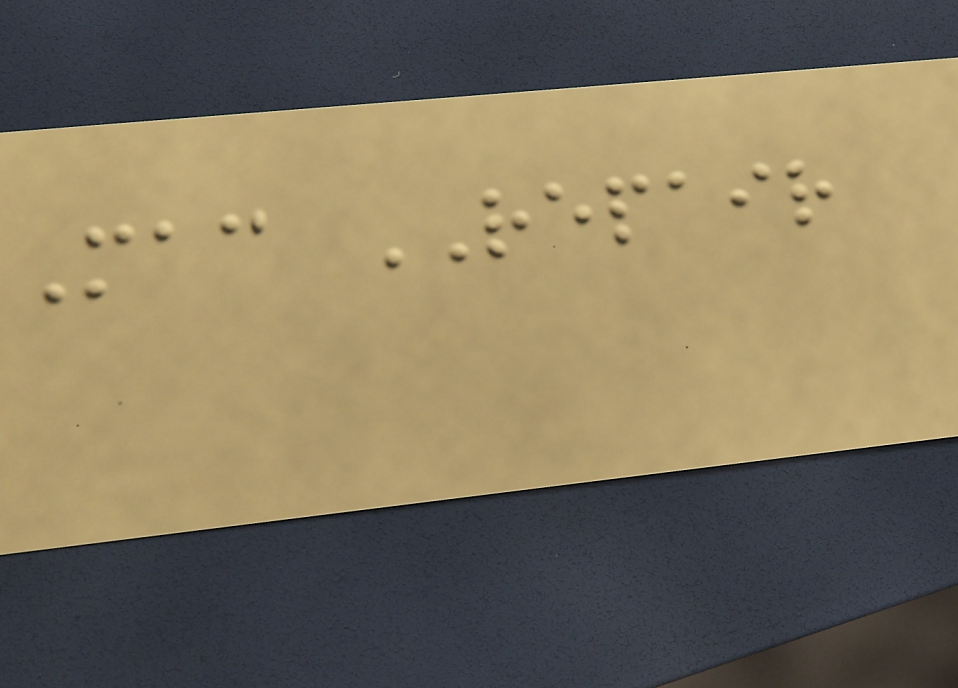Mac REPAIR
